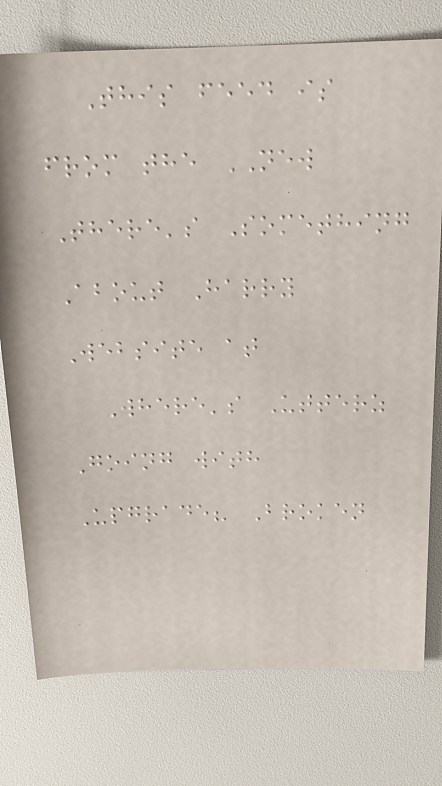This feed is
from the NEW
There's Something
About Harry
Website at
Where's Utterz
Going with
Upgrade? Broken
